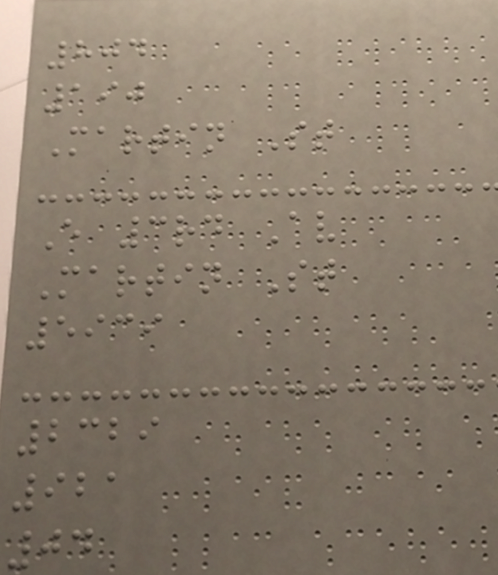804
190
Martin St
E 3rd Av
Martin St
5939
2329
921
04
